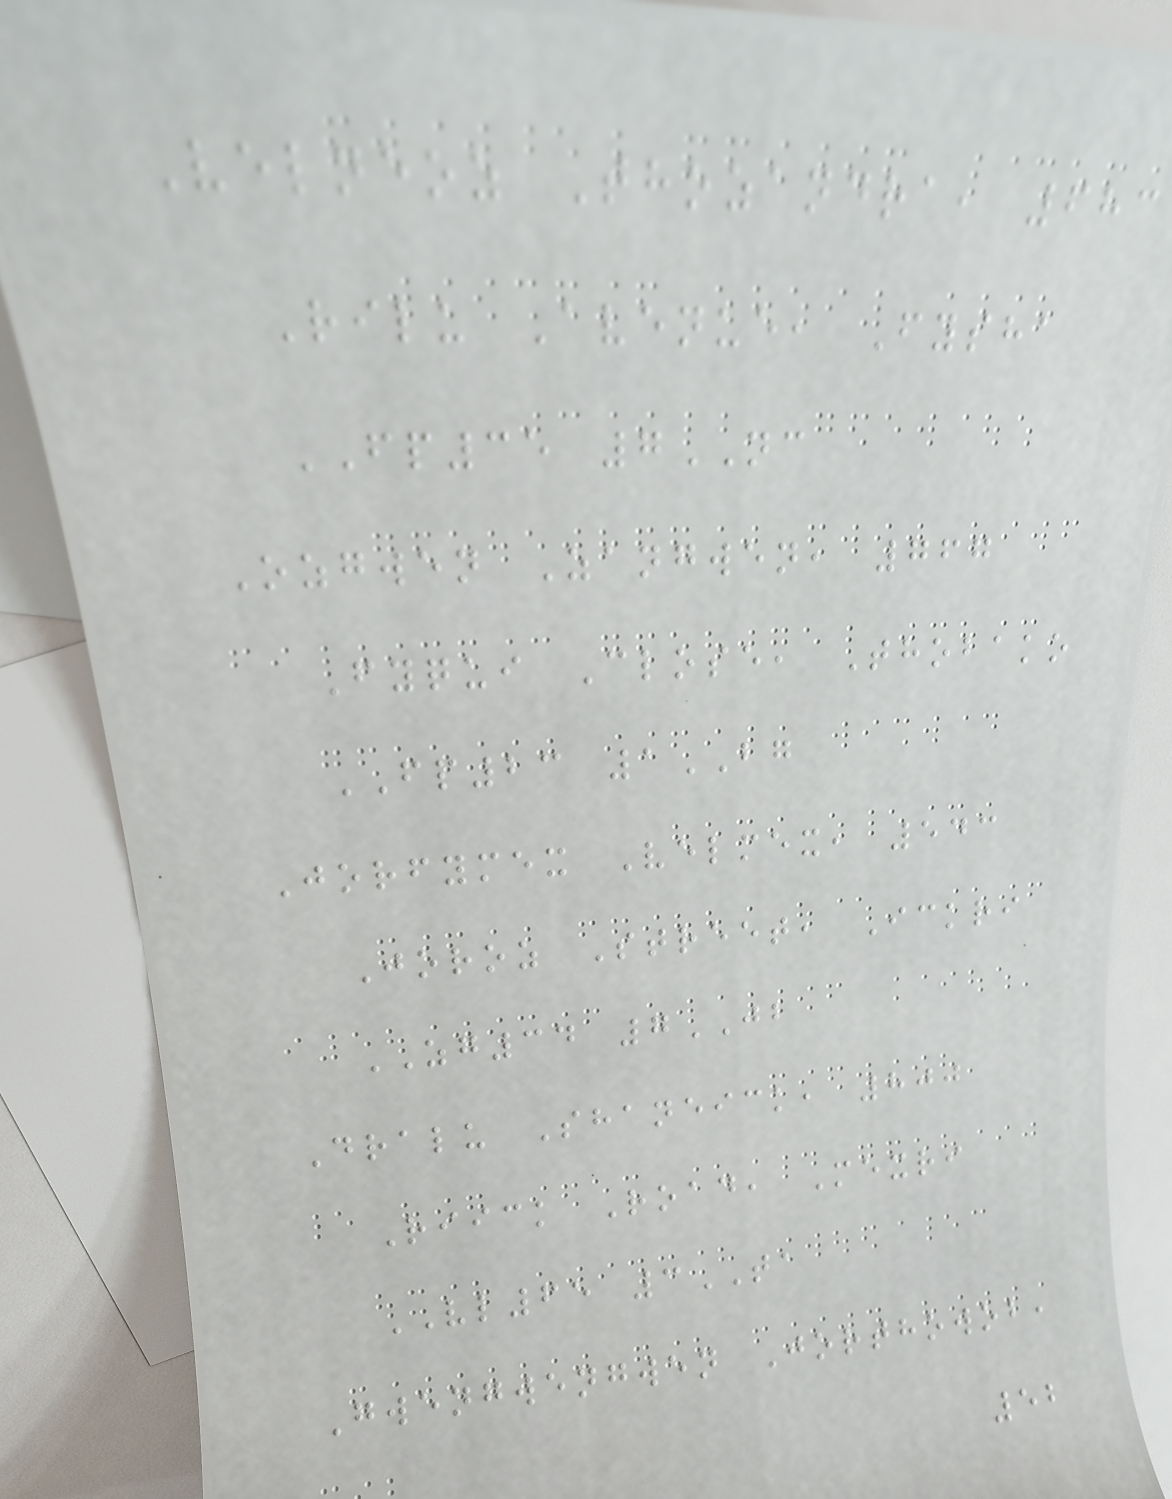Velneoz Thozandra, 683
Rilu Avenue, Fysha
FP35 7NC
Ozgwen Zangwen, 767
Fyqui Close, Thobako
FP23 1BG
Jorfymex Velmex, 543
Joroz Street, Ickri
ZG34 7JB
Dralu Shaneick, 800
Riick Road, Mexri
VL65 3TA
Gwengwengwen Jorthowob,
52
